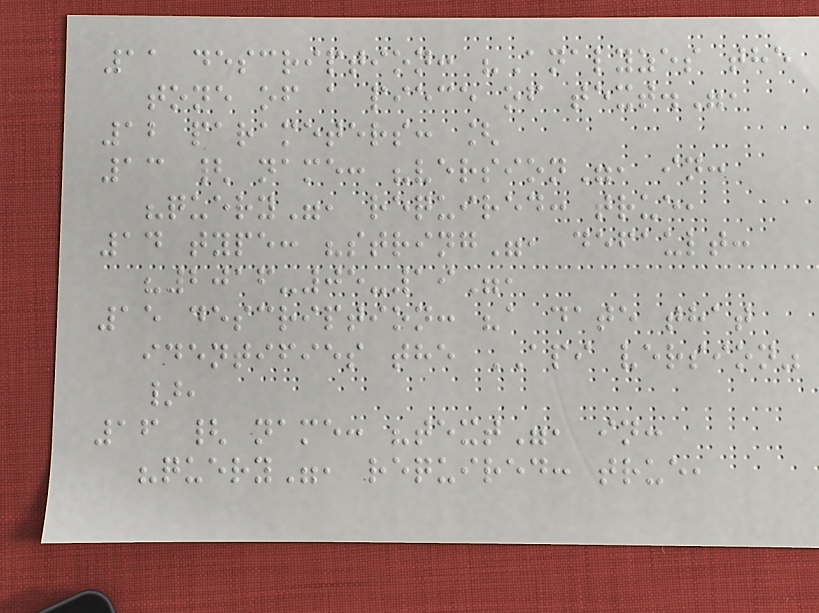11 description: "Analyzes the
tone of a piece of text.",
12 parameters: [
13 { name: "version", in:
"query", required: true,
14 type: "string", default:
"2016-05-19",
15 description: "a date that
identifies the API version"
},
16 { name: "text", in:
"query", required: true,
